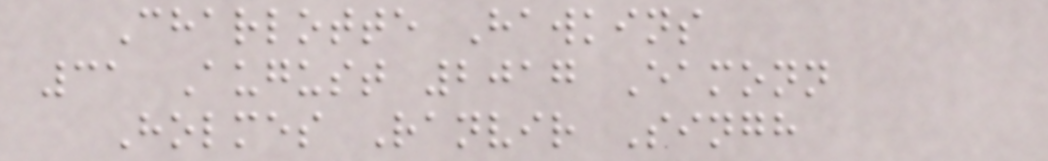Charlotte Hawkins
31 August 2017 Eamonn
Holmes Ranvir Singh
